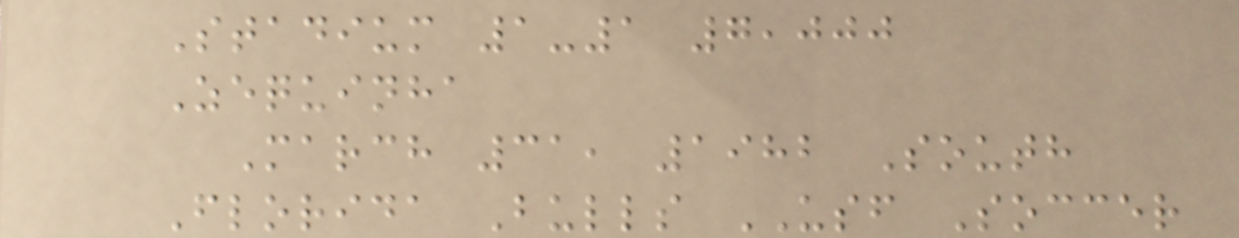Stadium 1-1 7,000
Zequinha
March 31, 1982 South
Florida Bulls USF Soccer
